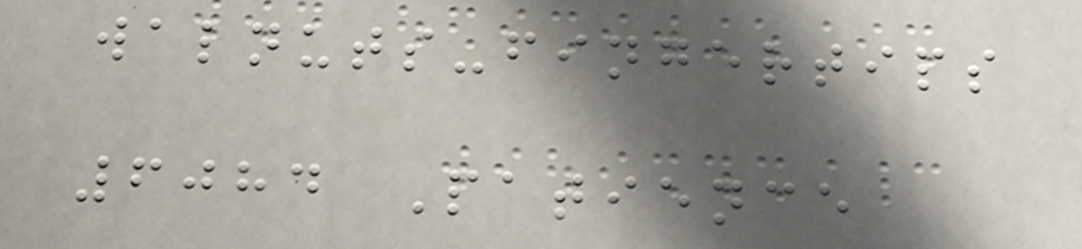walnuts-fingertips
6084 Patience
